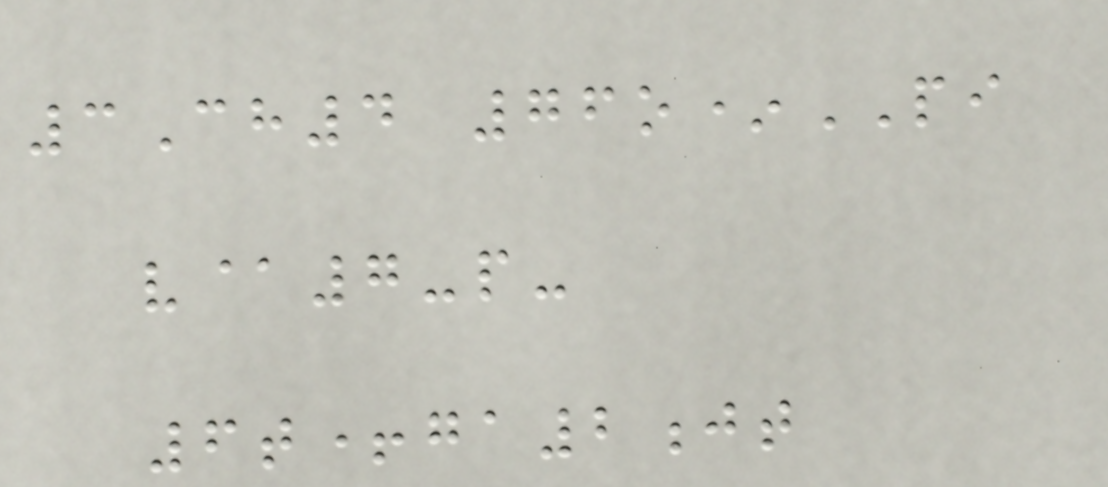3Ch4 76o*PI
v@7-p-
6t+ga2jt
